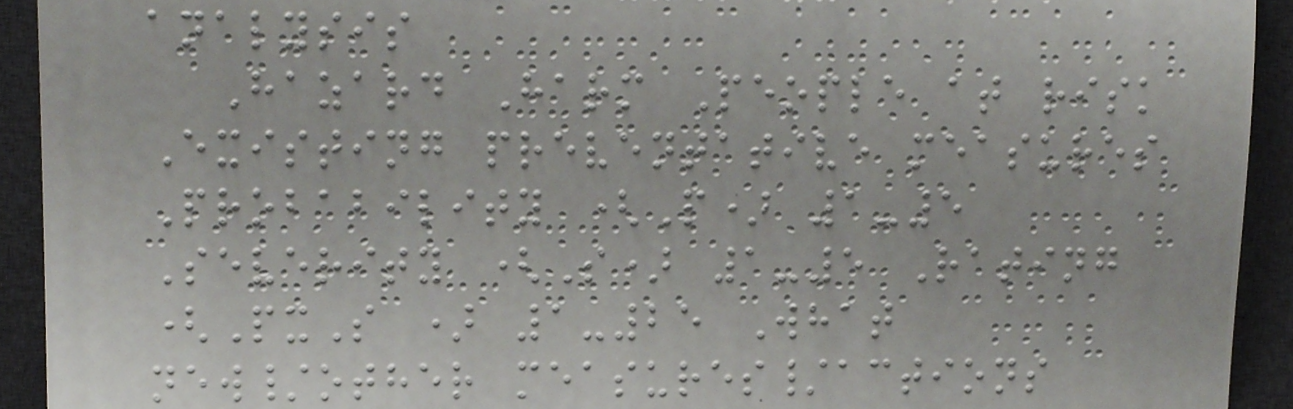analysis
Hazard Harm People at risk
Existing preventative measures
Probability (P) 1-5
Severity (S) 1-5 Rating
(PxS ) 1-25 What
new/other measures/actions
